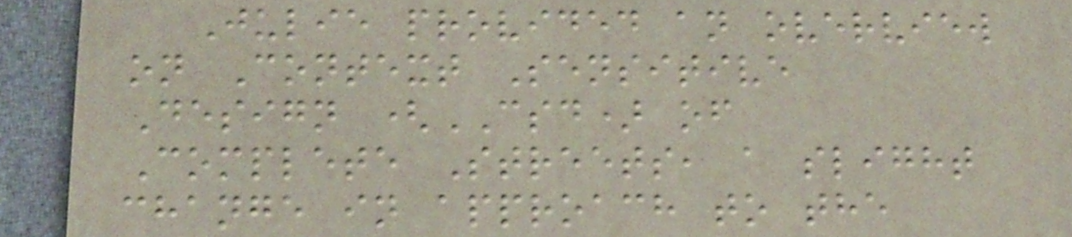Julie provided an overview
on Context Sensitive
Design (CSD) of
Complete Streets, a slight
change in approach to the
